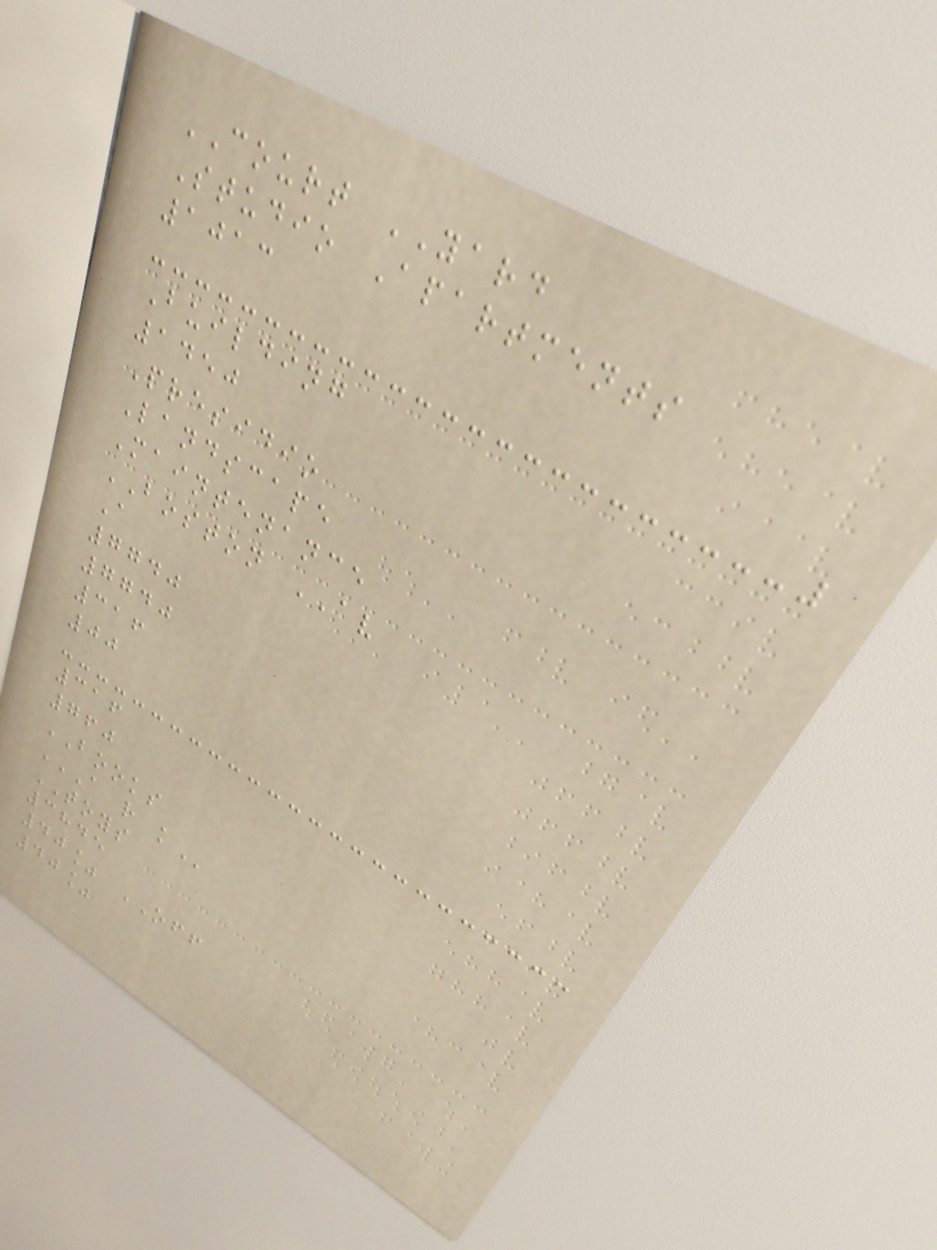COURT YARD
Studio Apartments
1013
Building
1450
Presidio
Landscape
Maintenance
BOSTON AV
A
7740
7740
316
00
316
760
BOOKS
A R K
TOYS
3845
40% OFF
40%
